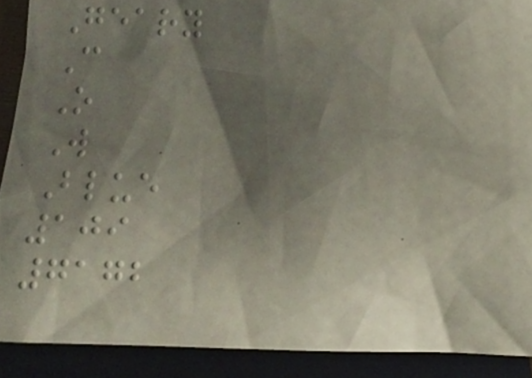Geary
C
O
W
Blue
109
7172
